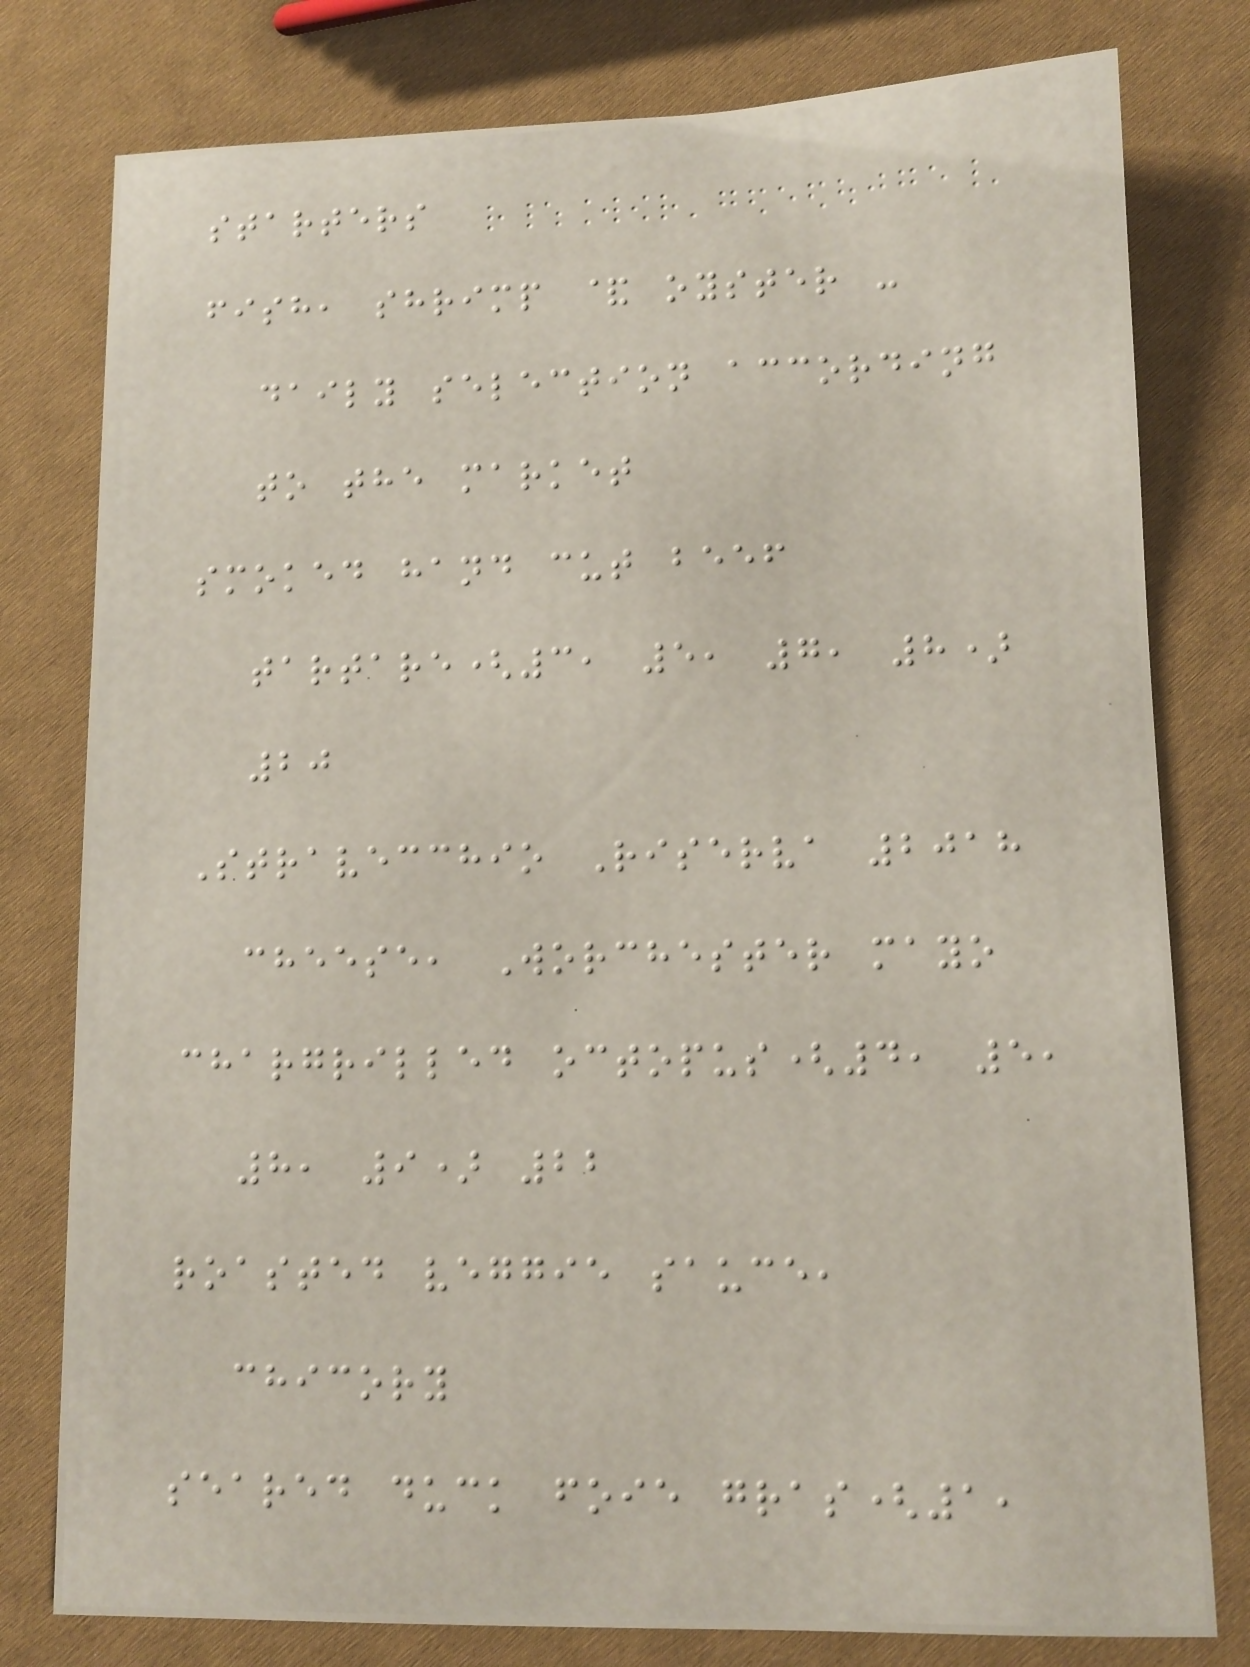starters
fish, shrimp & oyster -
daily selection according
to the market
smoked hand cut beef
tartare(3, 5, 7, 8)
20
Stravecchio Riserva 2018
cheese, Worchester mayo
chargrilled octopus(4, 5,
8, 9) 22
roasted veggie sauce,
chicory
seared duck foie gras(1,
